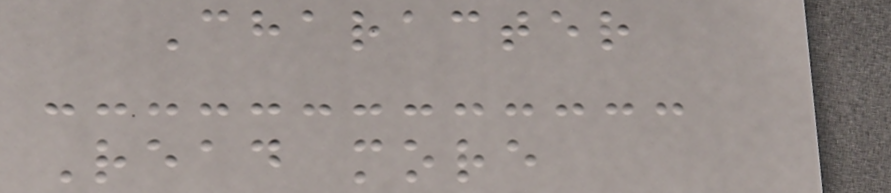Character
Read more
